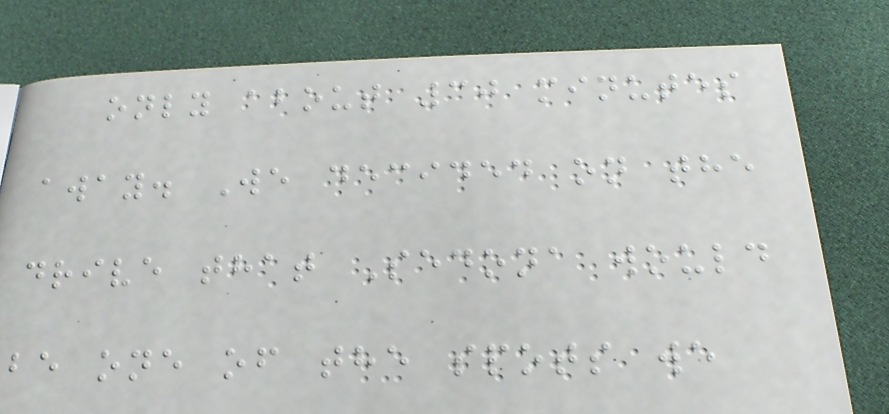only about 30 minutes
away. We decided on the
drive that Sedona would
be one of the spots we
